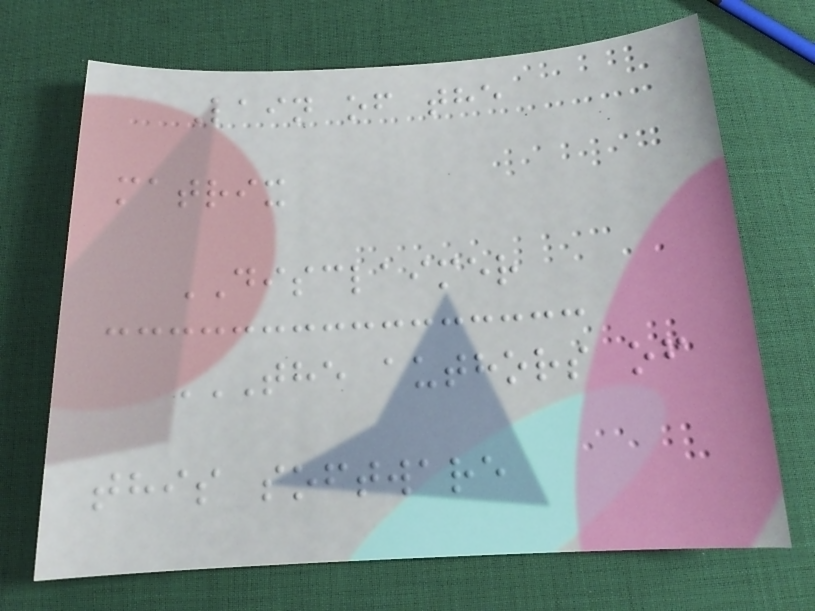Lain of the
matrix
DISCLAIMER
THE AUTHORS OF
THIS SOFTWARE
